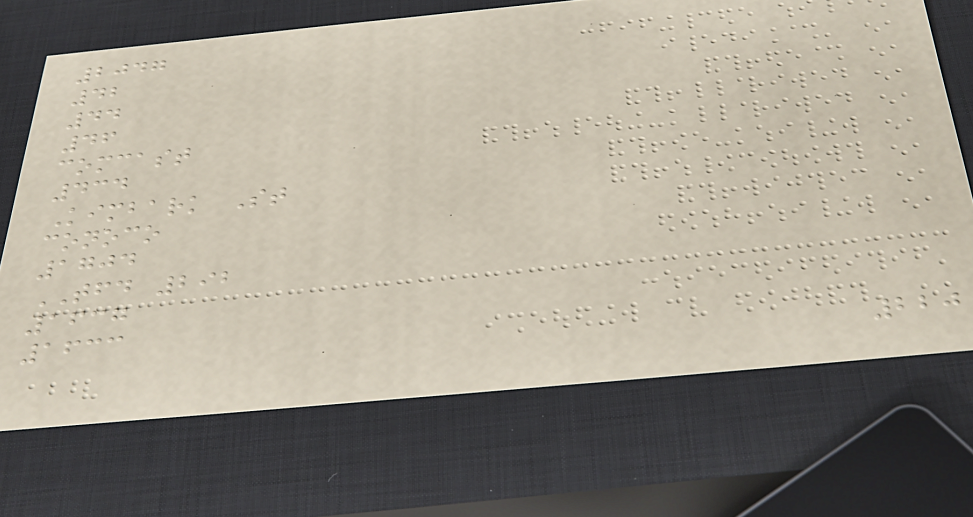2047
42
44
46
comcast
434
Kimbark St
conoco
1704
TFD 292
1637
1633
220
